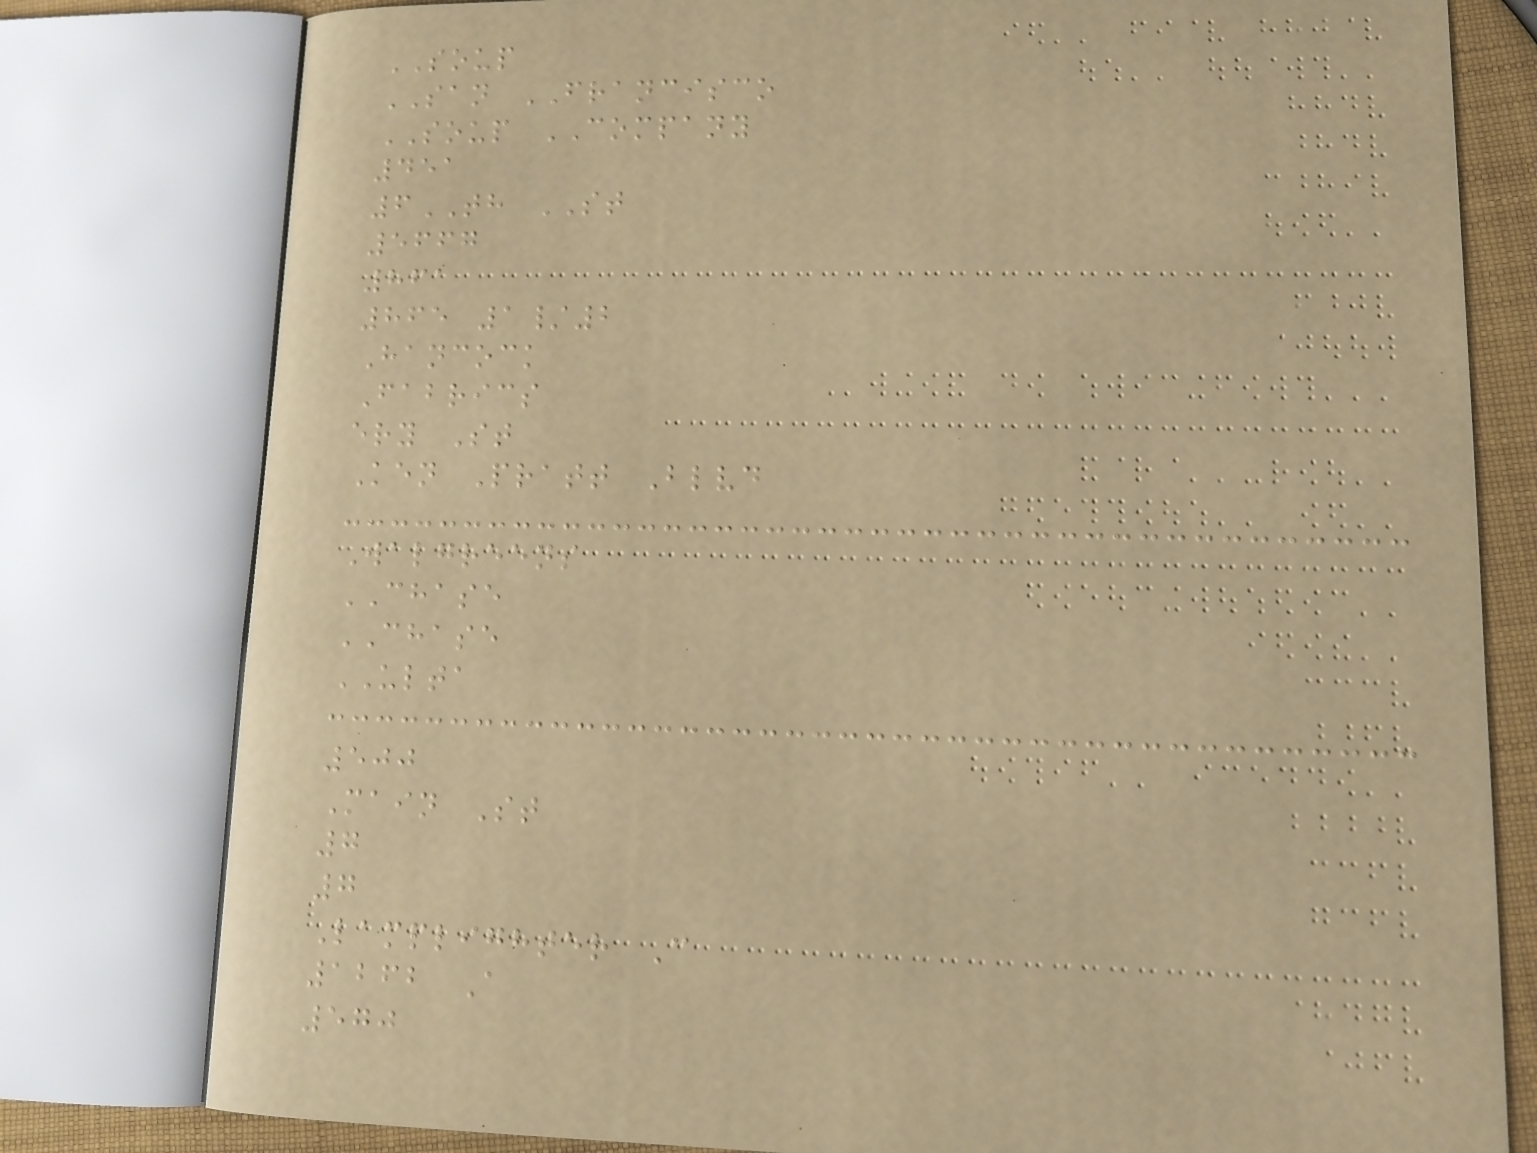SOUP
SAN FRANCISCO
SOUP COMPANY
451
6TH ST
5667
861
865 1/2
Hancock
Fabrics
ery St
Ken Pratt Blvd
Walgreens
CHASE
CHASE
ULTA
500
Main St
7
7
Lamplighter C
1262 A
570
